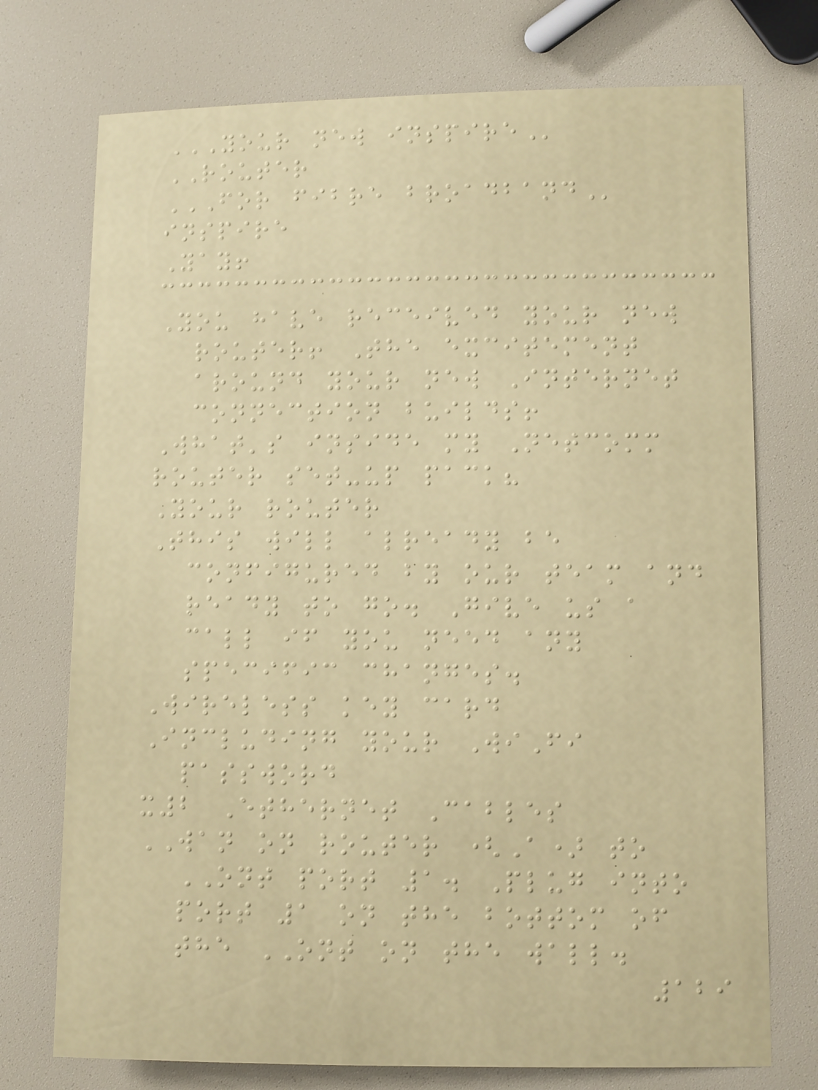YOUR NEW INSPIRE
ROUTER
FOR FIBRE BROADBAND
inspire
Yay!
You have received your new
router! The excitement
around your new Internet
connection builds!
What's inside my Netcomm
router set-up pack?
Your router
This will already be
configured by our team and
ready to go. Give us a
call if you need any
specific changes.
Wireless key card
Including your WiFi
password
x2 Ethernet Cables
WAN on router (A) to
ONT port 1. Plug into
port 1 on the bottom of
the ONT on the wall.
129
